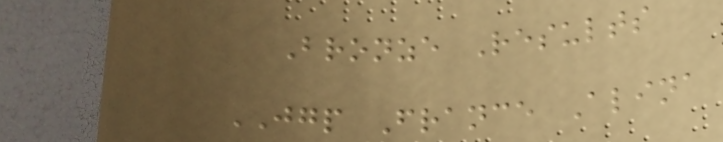Bronze Results
JGP France Alina
